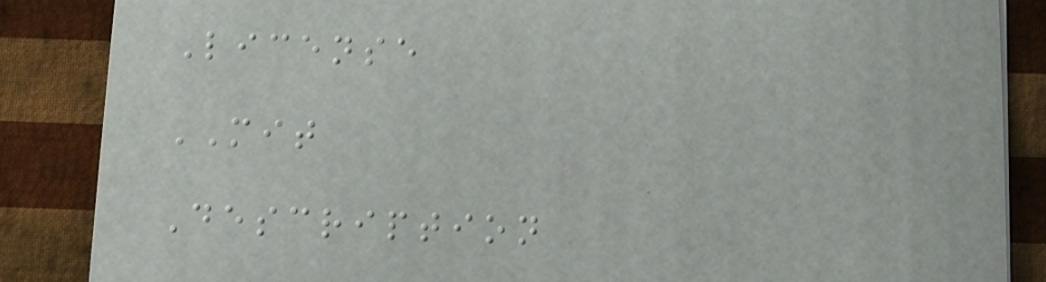License
MIT
Description
